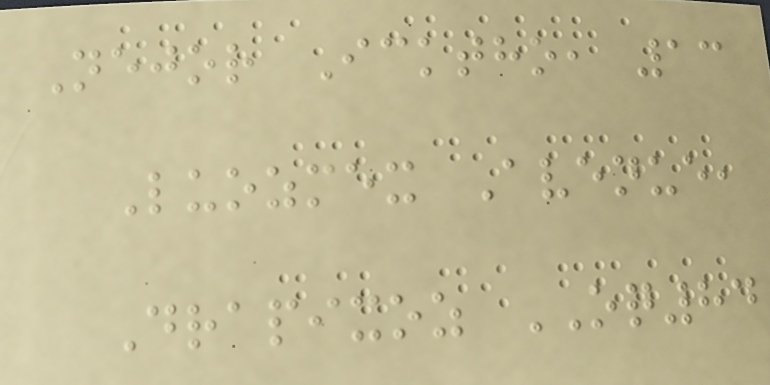Nejor Icktho, 13
Luozmex Avenue,
Drapixoz OQ84
